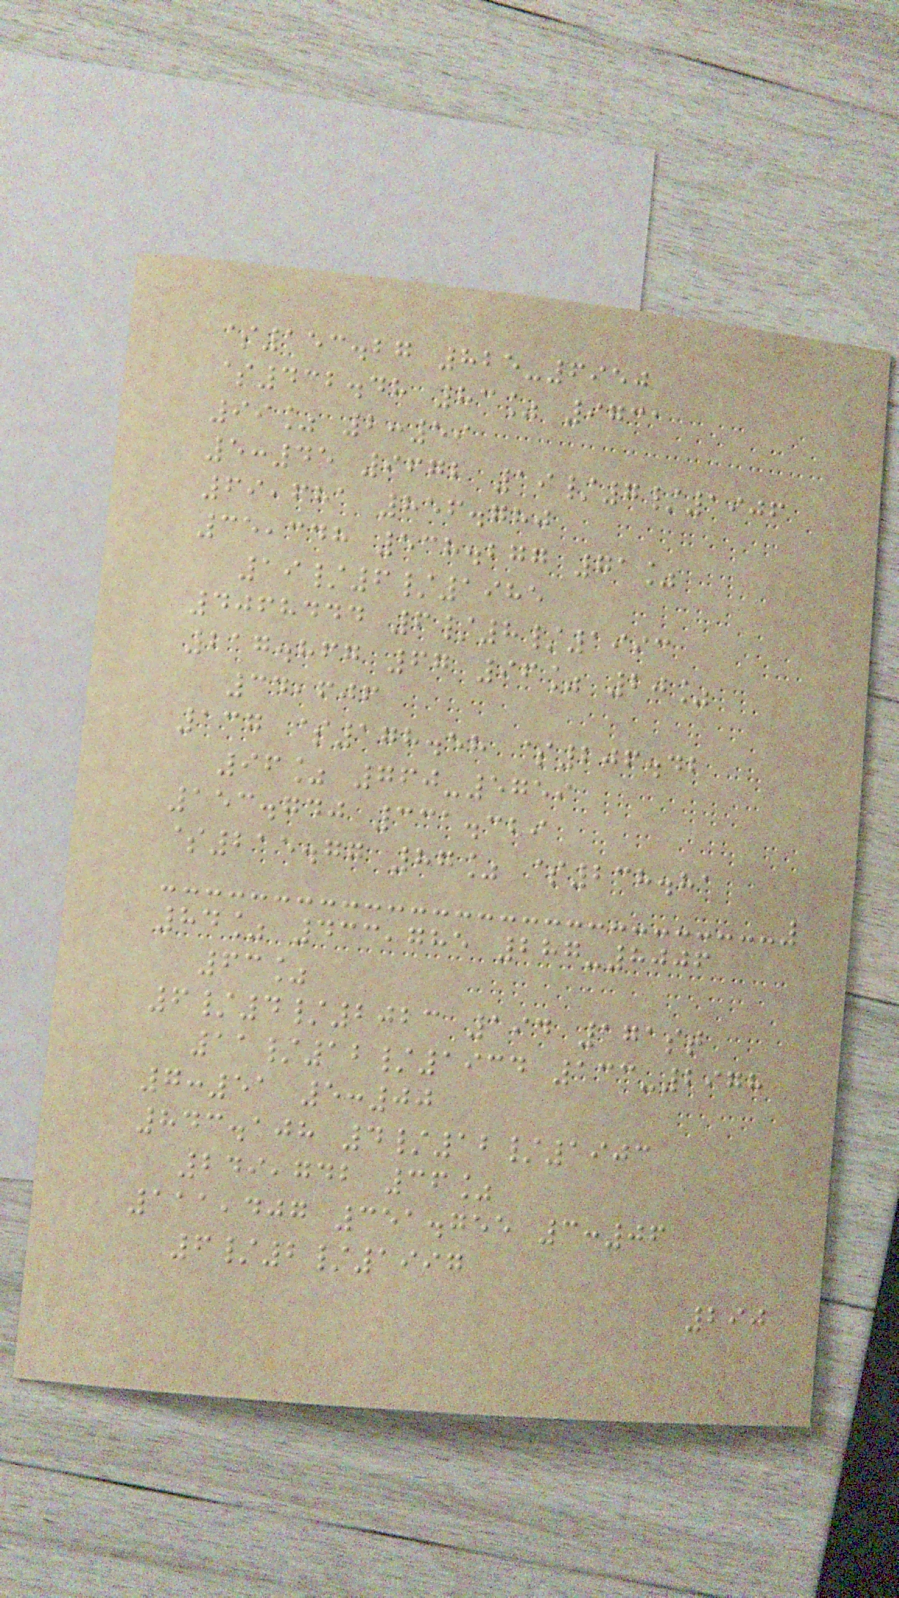$153.27 825-6950
$432.48 83% 9731
99% 2:59
5:45 9672 19/7/1906
69,681 856.780
35,348 538.277 71%
19/6/1985
4068444 6/8/1993
217.867 67 96% 20%
34,606
137 $178.58 $206.42
96% 760-5759
153.740 331.329
$215.77 87% $238.81
84% 433,785 287-8006
63%
6/4/2023 194 171st
11/12/1934 133-2978
7:51 5:00
843.108 4/12/1903
249,742 36%
111,407 351.755 3:06
6/2/1997
290
